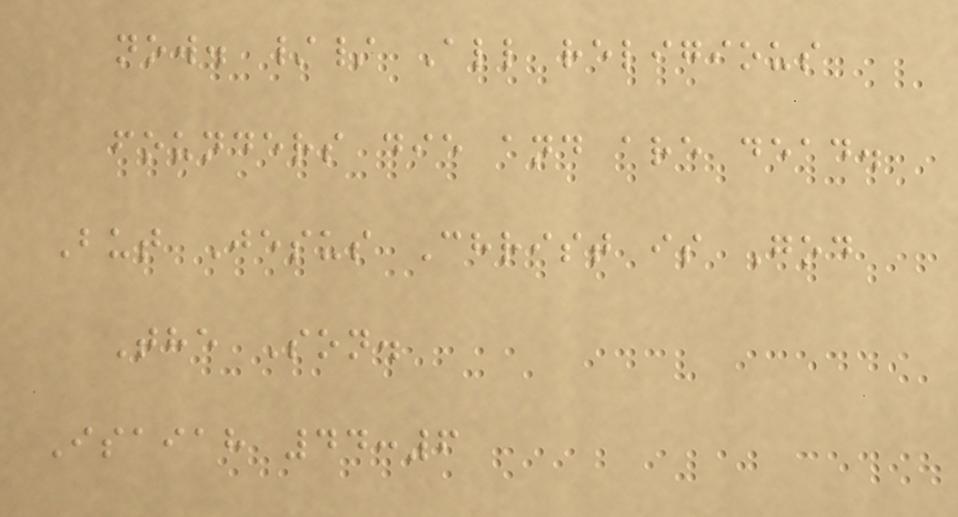now. // All religious
founders die and are dead.
But Jesus Christ is God
The Son.
Isaiah 44:6
